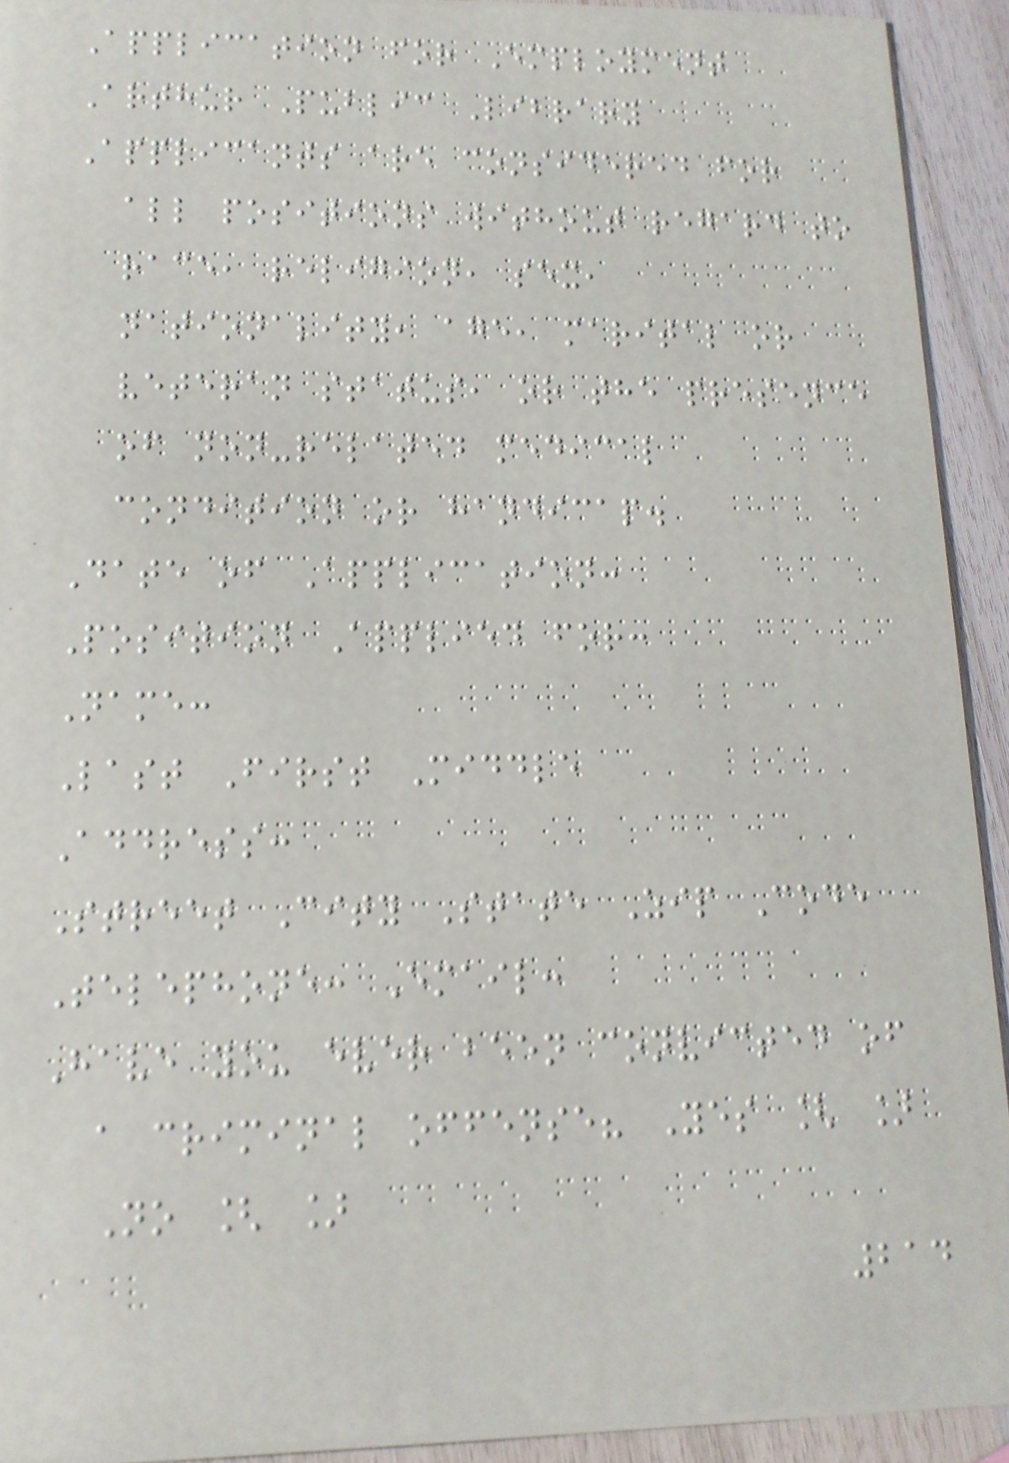Application for Employment
Arthur Public Library
Applicants are considered for
all positions without regard to
race, religion, sex,
nationality, age, marital or
veteran status, or the presence
of non-related medical
condition or handicap.
Date of Application:
Position Applied for:
Name:
Last First Middle
Address:
Street City State Zip Code
Telephone: Email:
Have you ever been convicted of
a criminal offense? Yes [ ]
No [ ]
214
